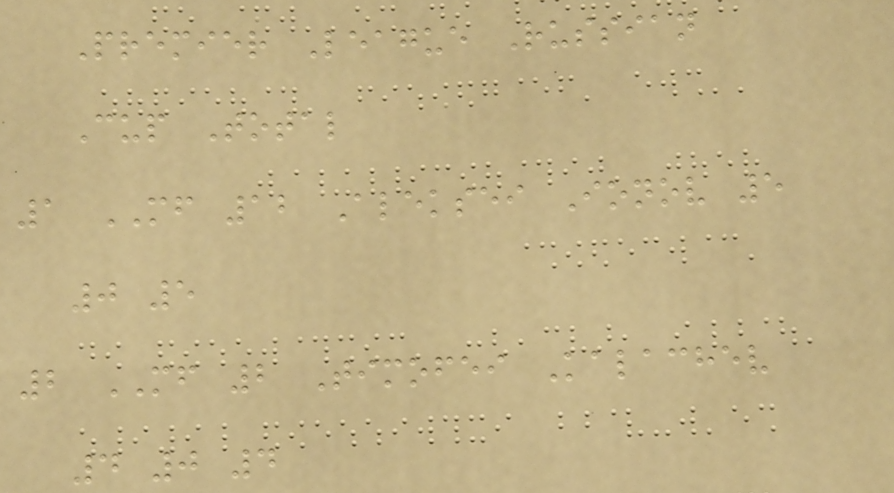Premier League Russian
Cup Total
1 MF 12 Aleksei Ionov 5
0 5
2 MF 2 Timofei Kalachev
4 0 4
